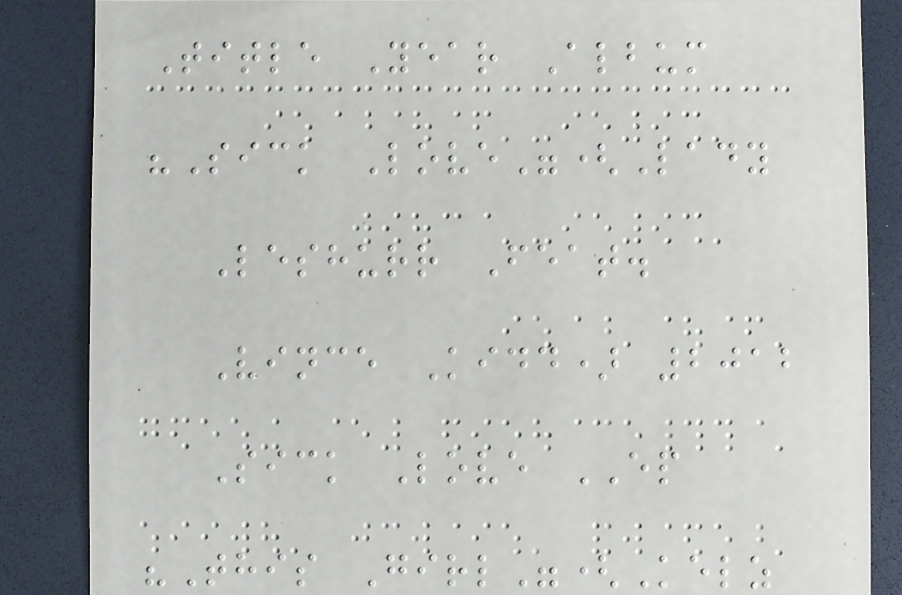Title Year Album
"Sick Love"(Lady
Leshurr Feat.
Vince Kidd) 2012
Sick Love EP
"This Girl"(Kelz
